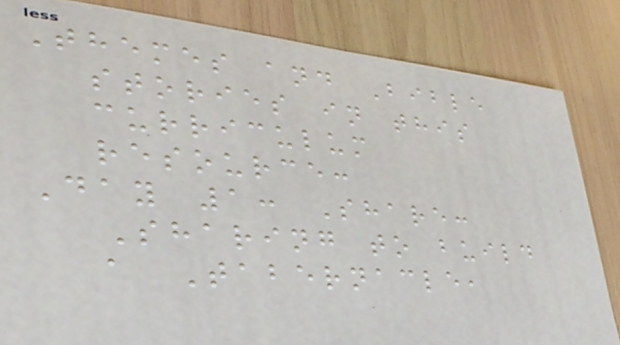Themes and Bible
stories in this
curriculum
resource:
Day 1: Share:
Sharing to build
a Tabernacle,
